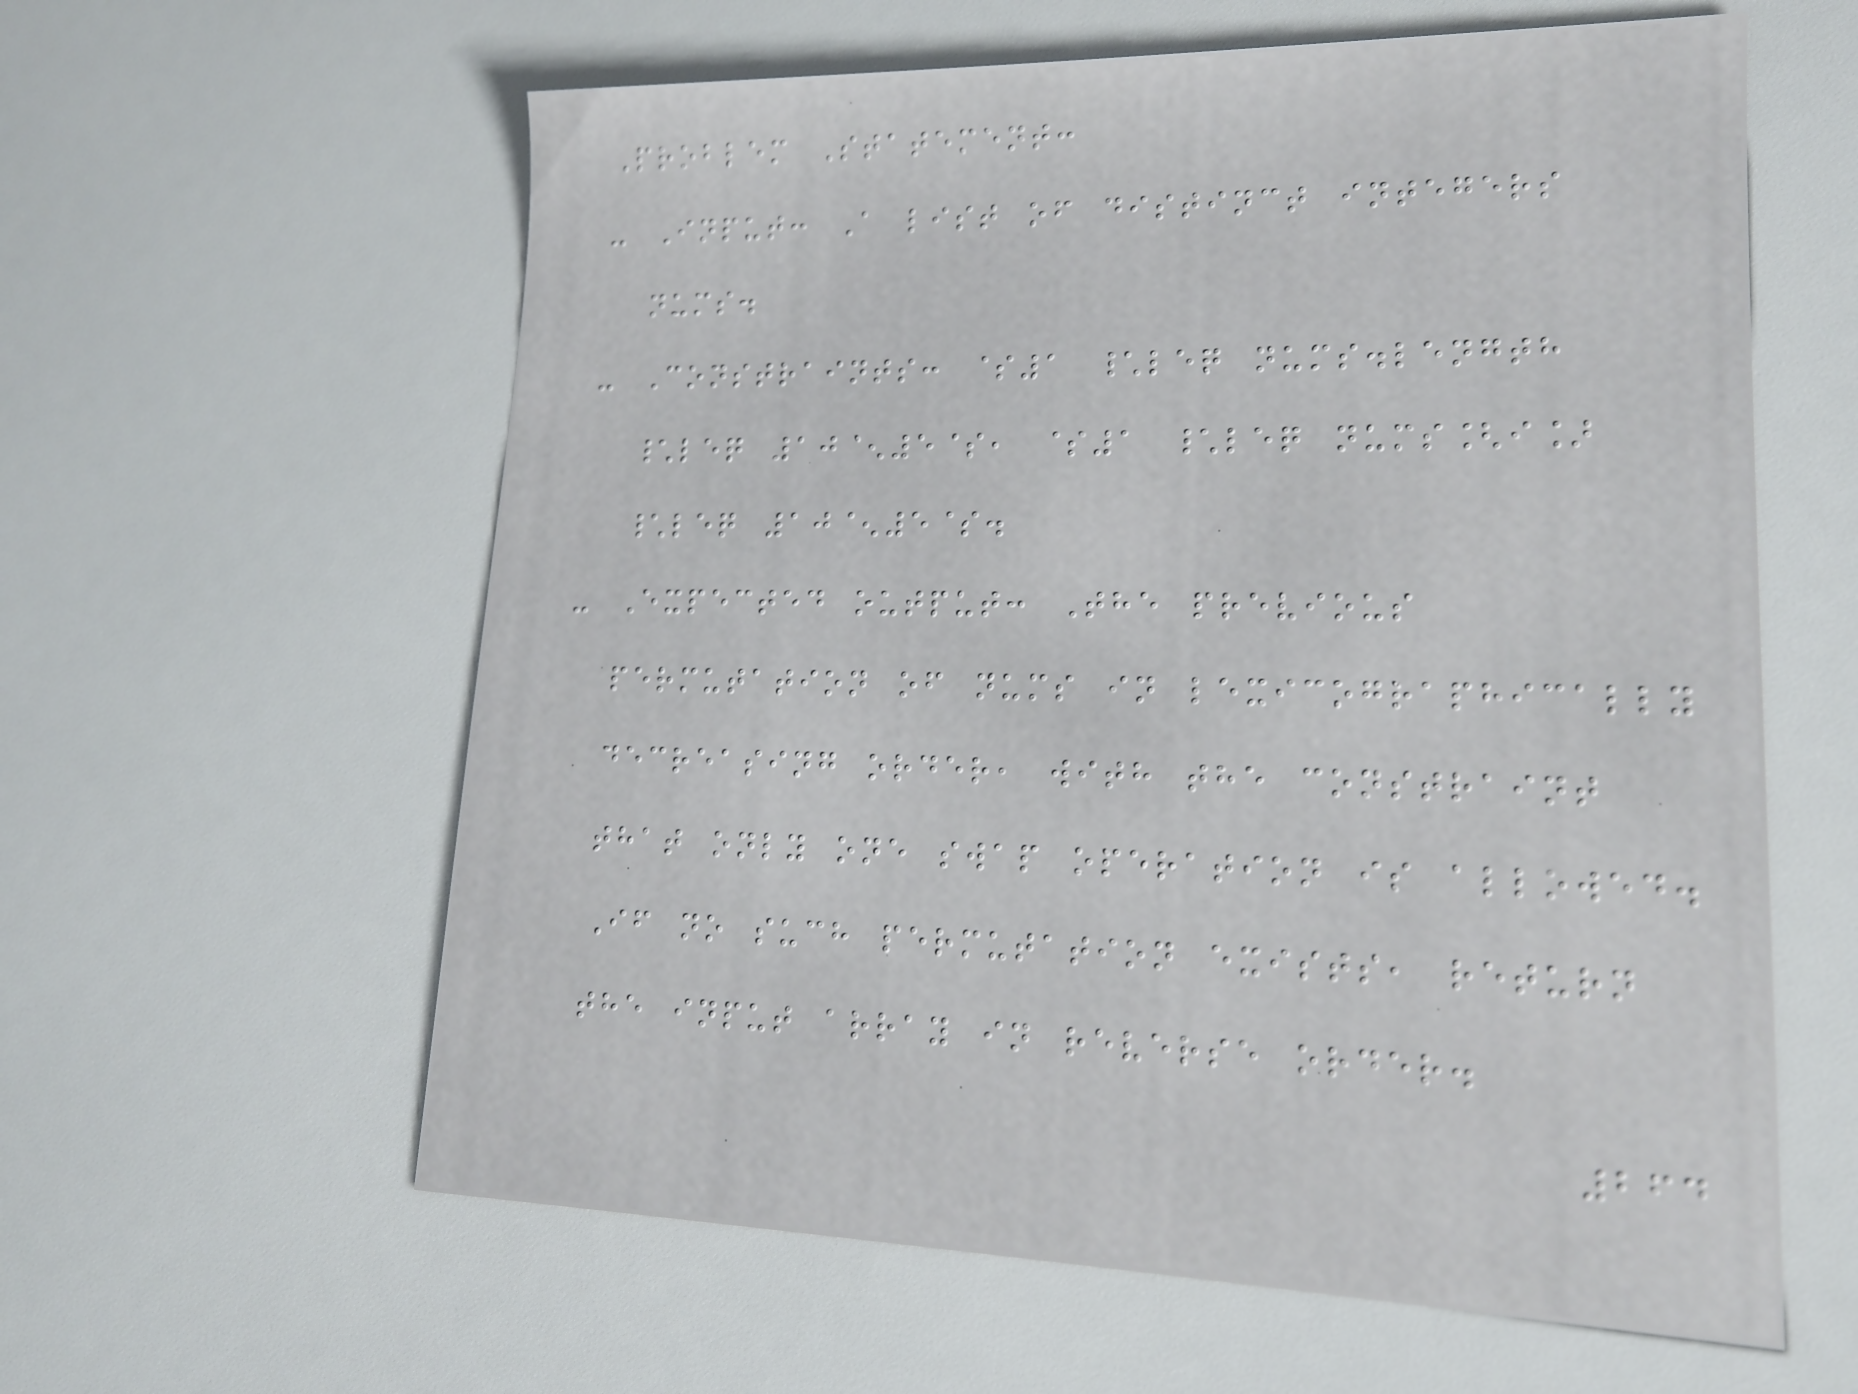Problem Statement:
- Input: A list of distinct integers
nums.
- Constraints: $1 \leq nums.length
\leq 10^5$, $1 \leq nums[i]
\leq 10^5$.
- Expected output: The previous
permutation of nums in lexicographically
decreasing order, with the constraint
that only one swap operation is allowed.
If no such permutation exists, return
the input array in reverse order.
264
